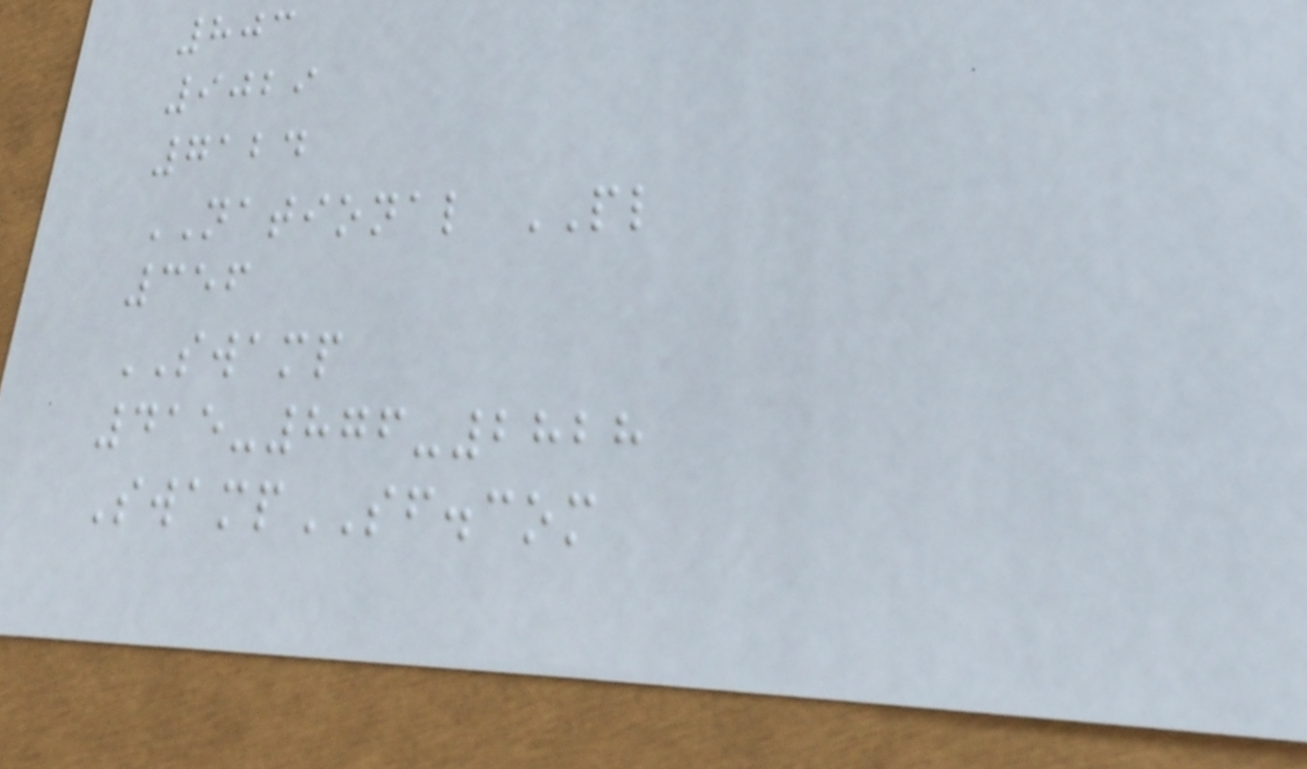803
9029
7124
NATIONAL PL
356
SWAMP
415-876-2828
SwampSF.com
